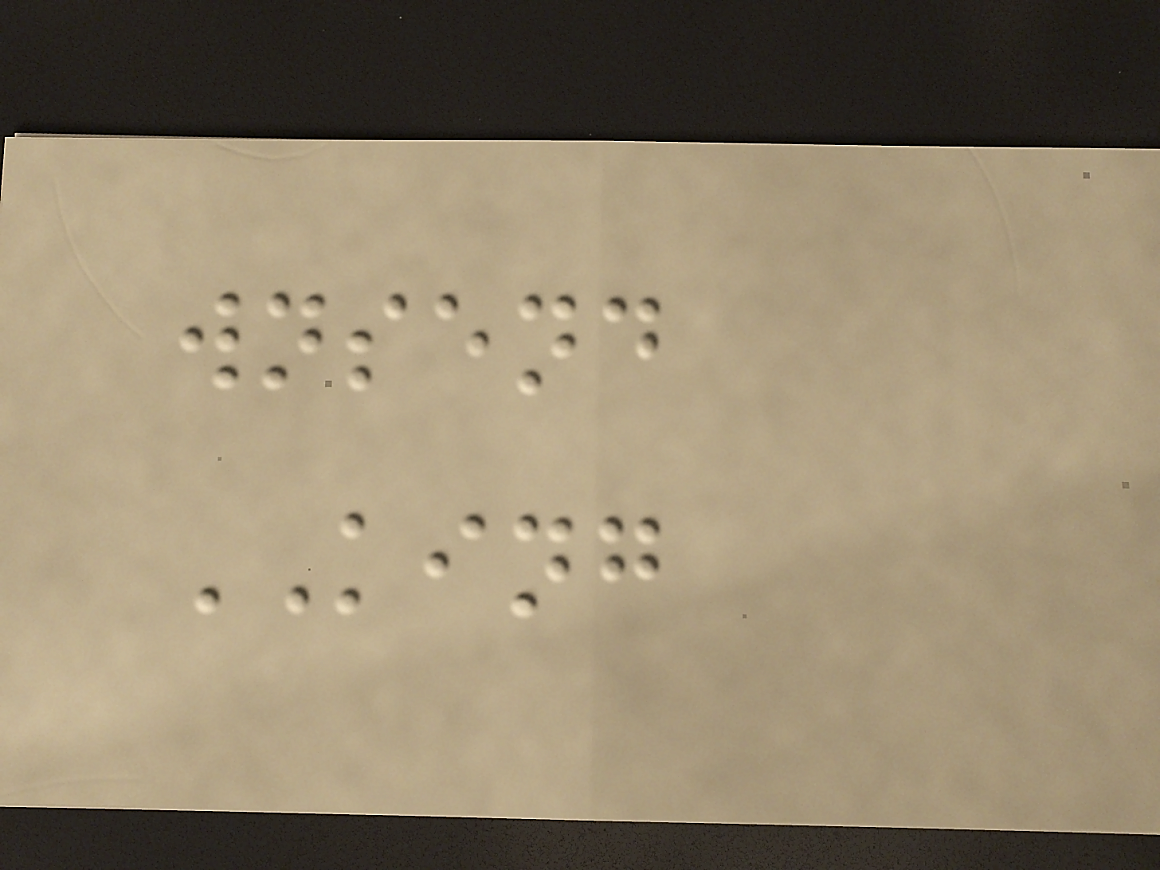wnsend
KING
